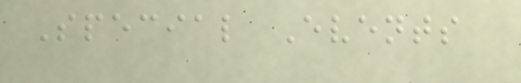Special Events
